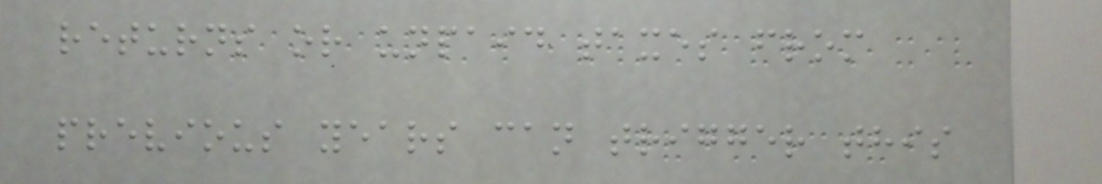returns or unpaid taxes from
previous years can trigger this
